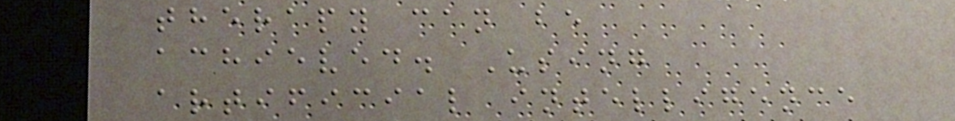therapy can be
achieved. Using
artificial intelligence
